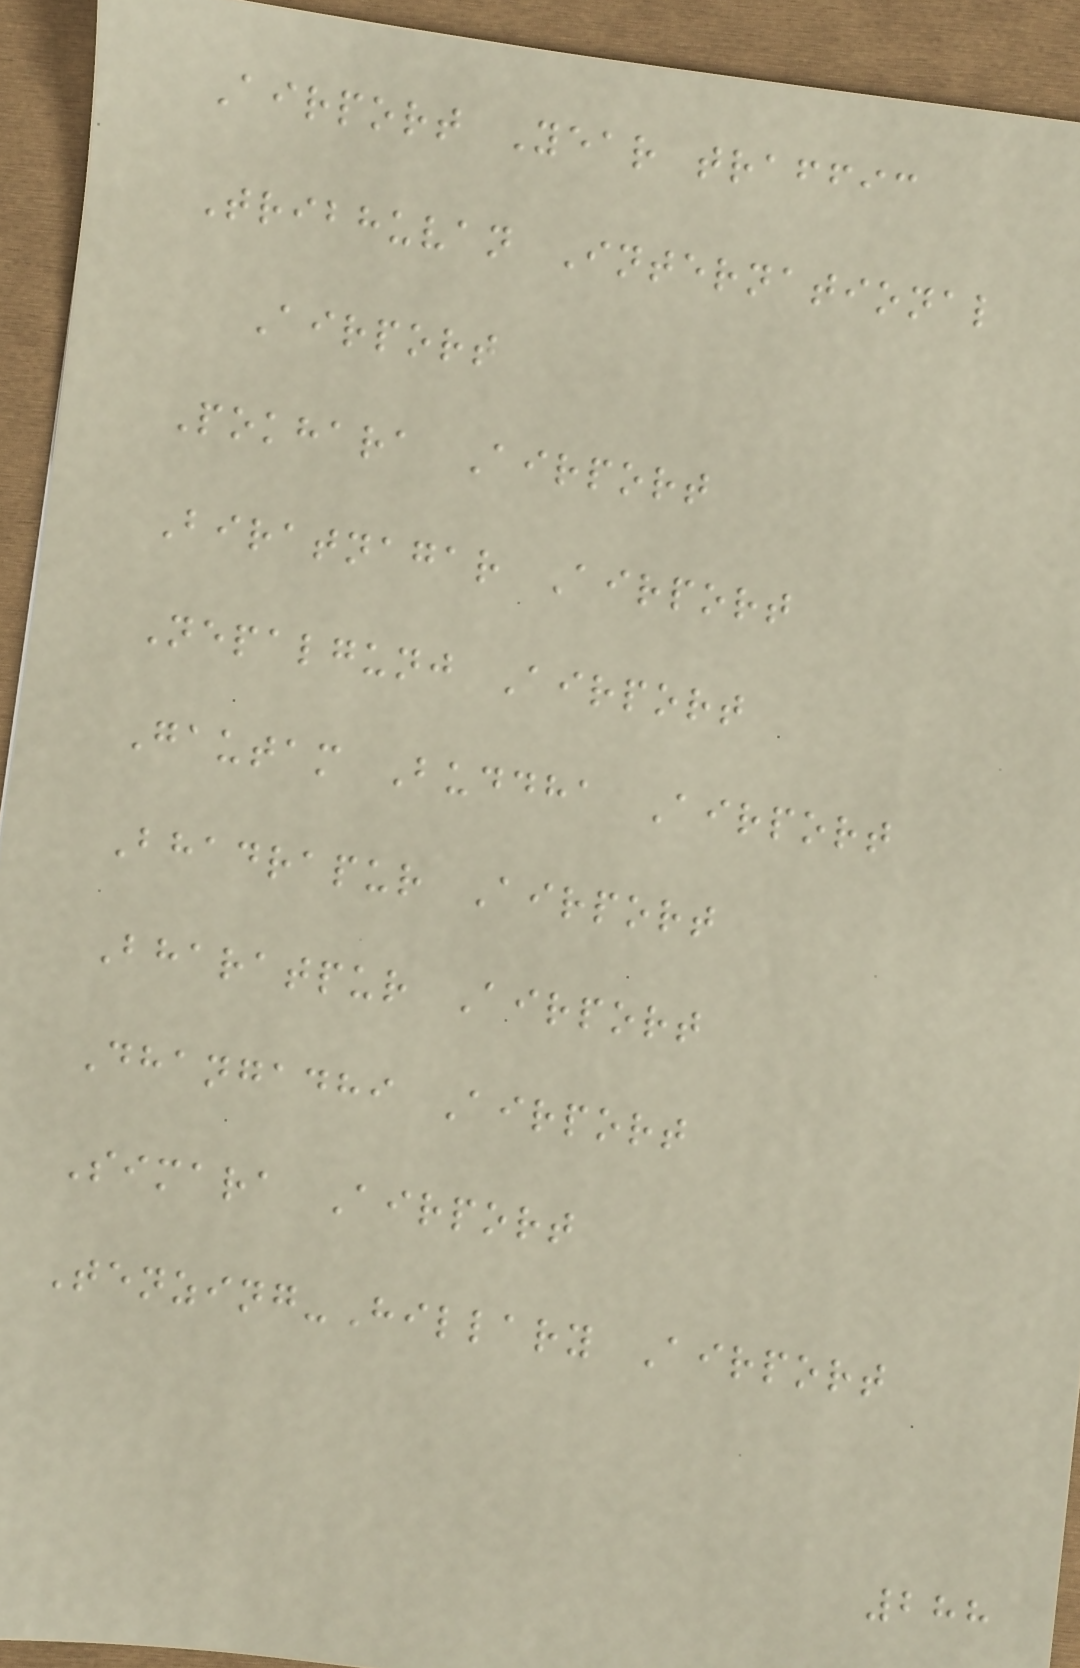Airport Year traffic
Tribhuvan International
Airport
Pokhara Airport
Biratnagar Airport
Nepalgunj Airport
Gautam Buddha Airport
Bhadrapur Airport
Bharatpur Airport
Dhangadhi Airport
Simara Airport
Tenzing-Hillary Airport
288
